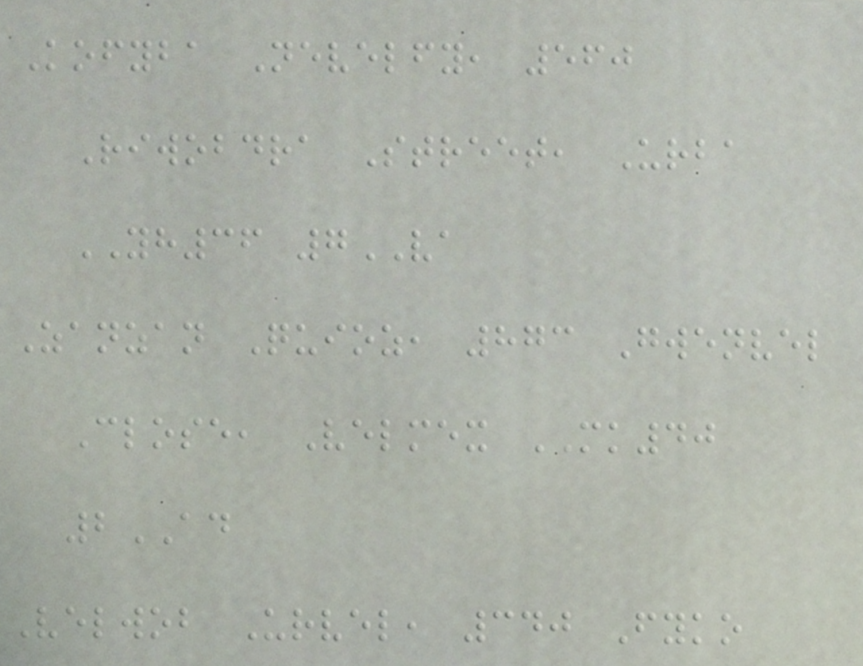Kofyba Nevelfy, 560
Riwobdra Street, Urba
YH36 7VA
Zanzan Quioz, 873 Gwenvel
Close, Velmex MK40
2AD
Velwob Urvel, 340 Fyko
